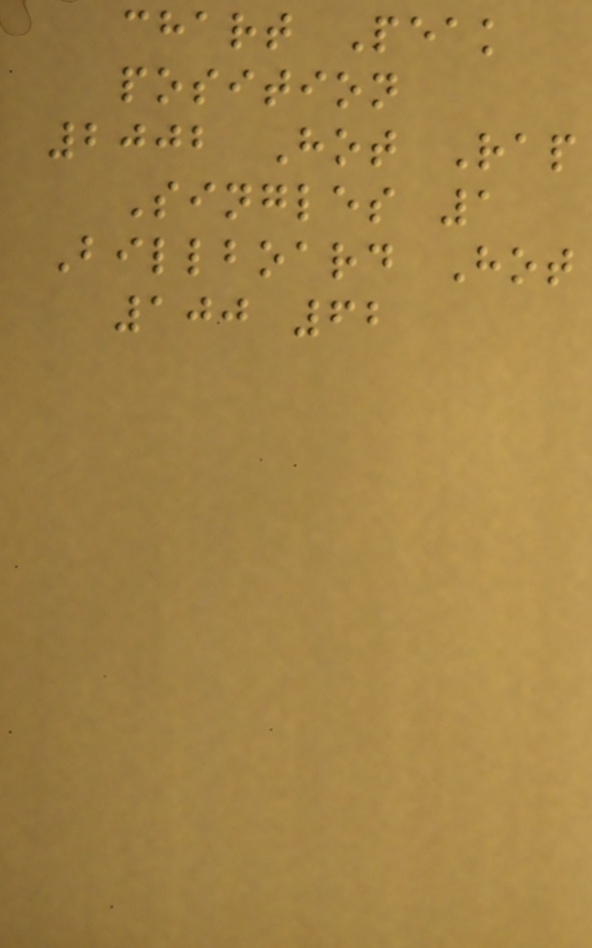chart Peak
position
2002 Hot Rap
Singles 1
Billboard Hot
100 62
